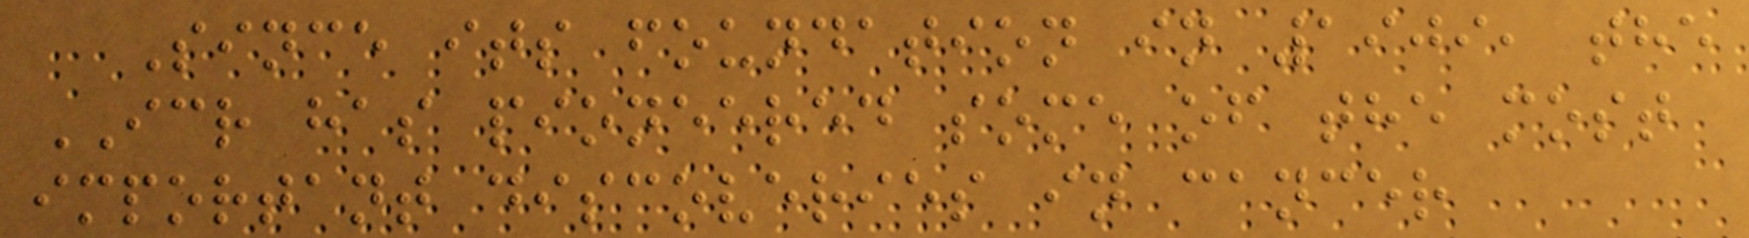Since its foundation in 1909, the
ICR has pioneered some of the most
important discoveries in cancer
